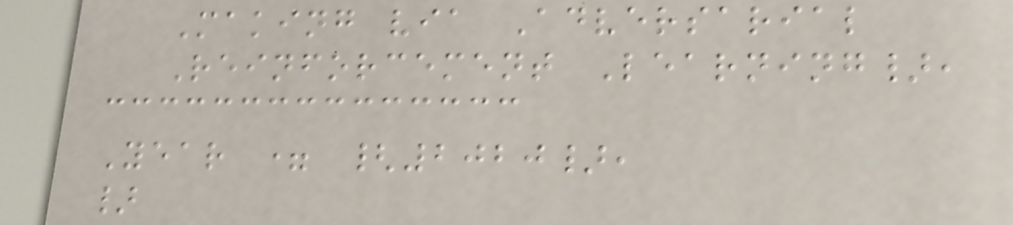Making via Adversarial
Reinforcement Learning},
Year = {2020},
}
